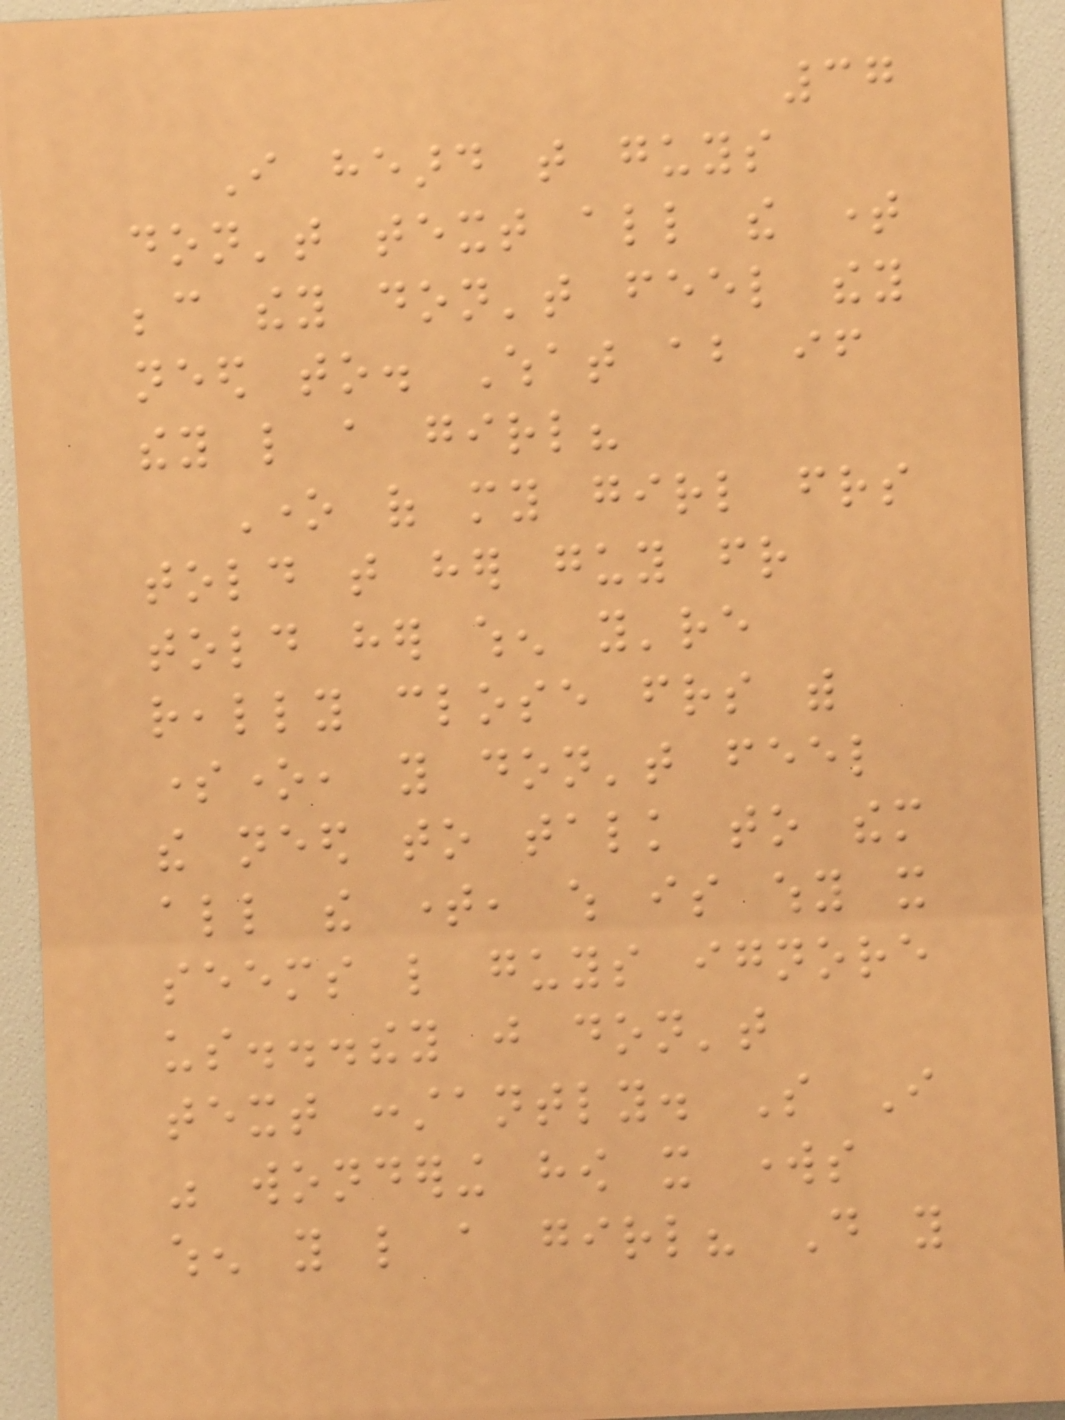37
I heard that guys
don't text all the time
because they don't feel they
need to. What about if
they like a girl?
One of my girl friends
told that her guy friend
told her when you're
really close friends with
someone, you don't feel
the need to talk to them
all the time, which is why it
seems like guys ignore
us...they just don't
text constantly. So I
was wondering how it works
when you like a girl? Do you
